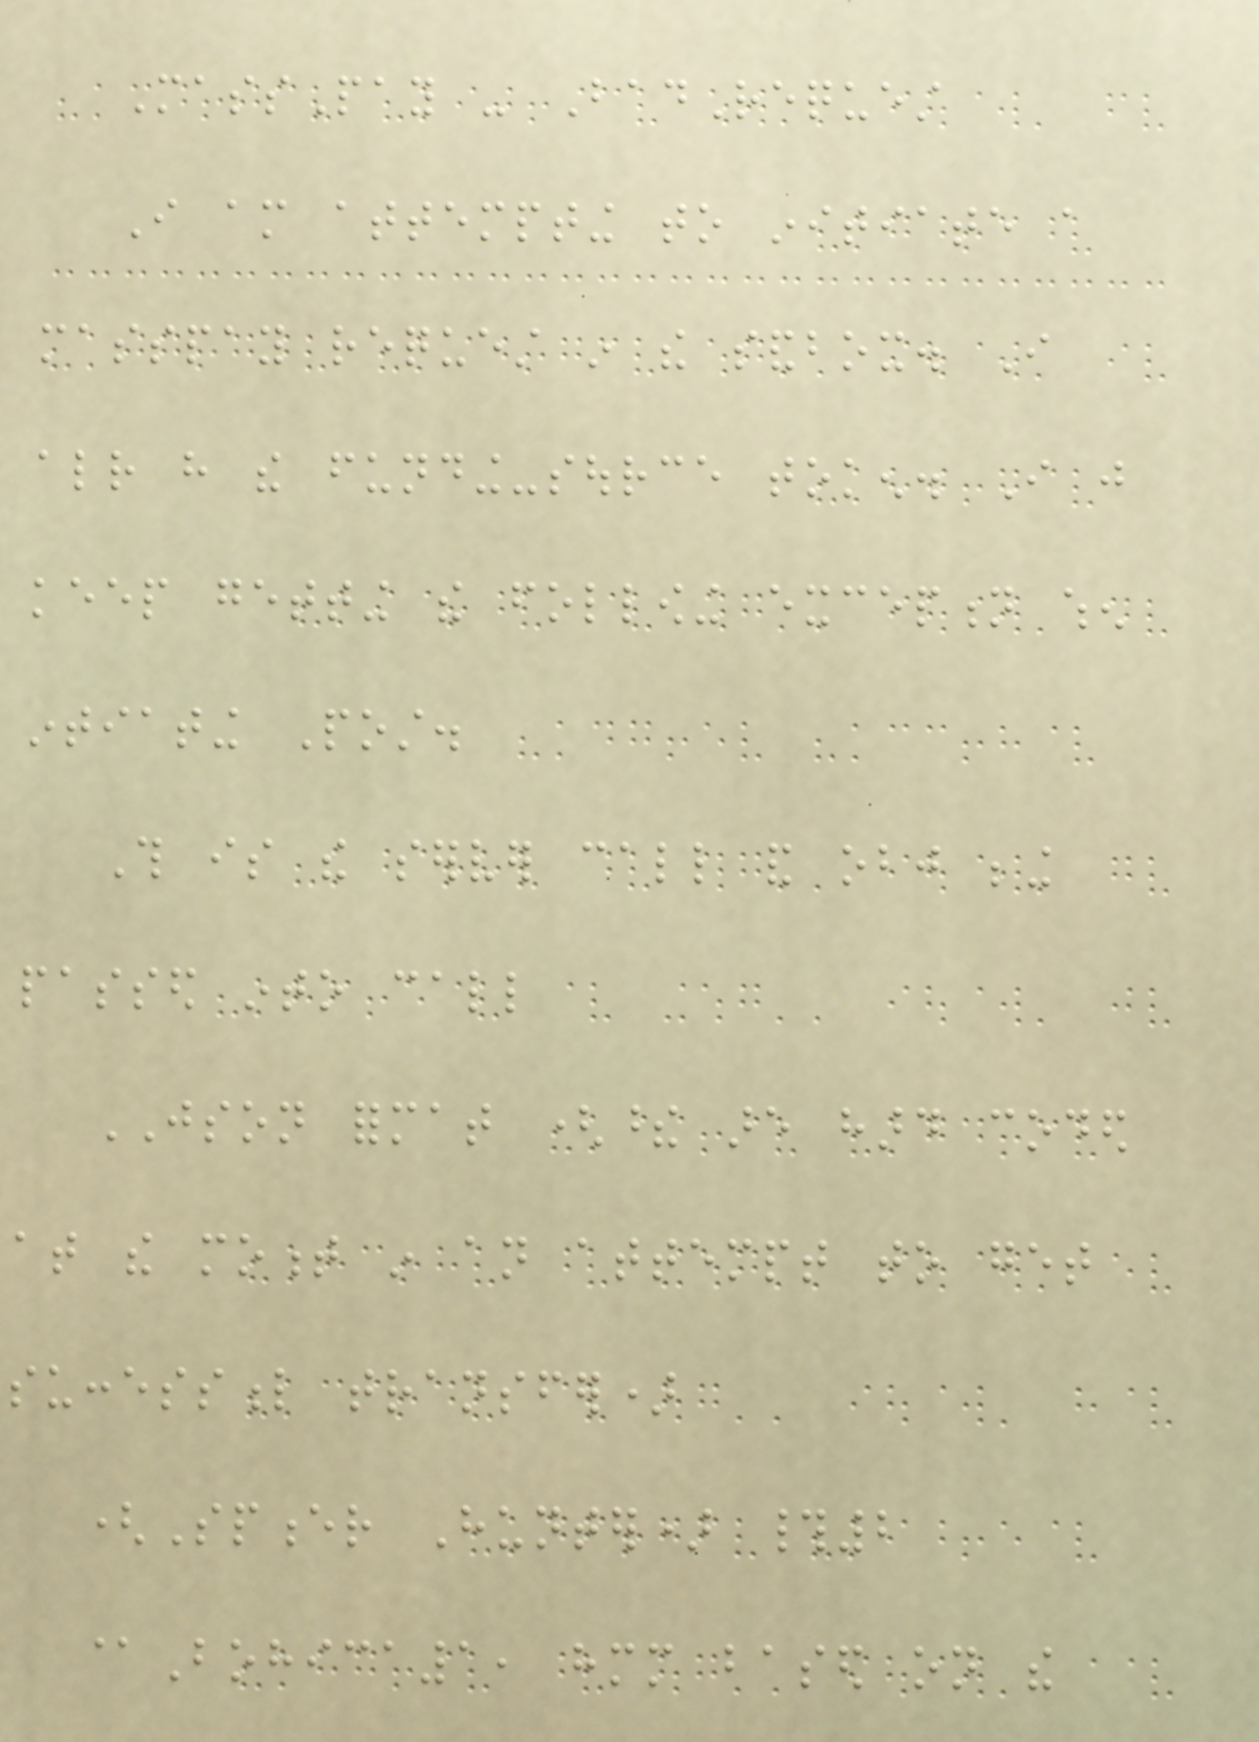MassPay - BadRequest
I am attempting to initiate a
masspay request in the sandbox. I
already have the funding-source token. I just
keep getting the following exception when
intiating Post.
This is the server call and obj being
passed into call
JSON format (these are hard coded
at the moment in an attempt to get
successful transfer)
(Spencer Hunter) #2
@Bohica1, hmm based on the
